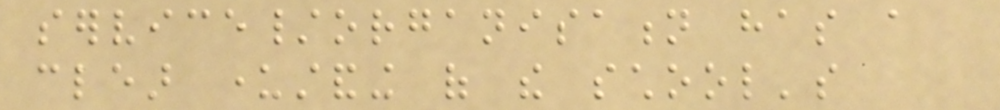service/organisation has a
clear understanding of the school's
